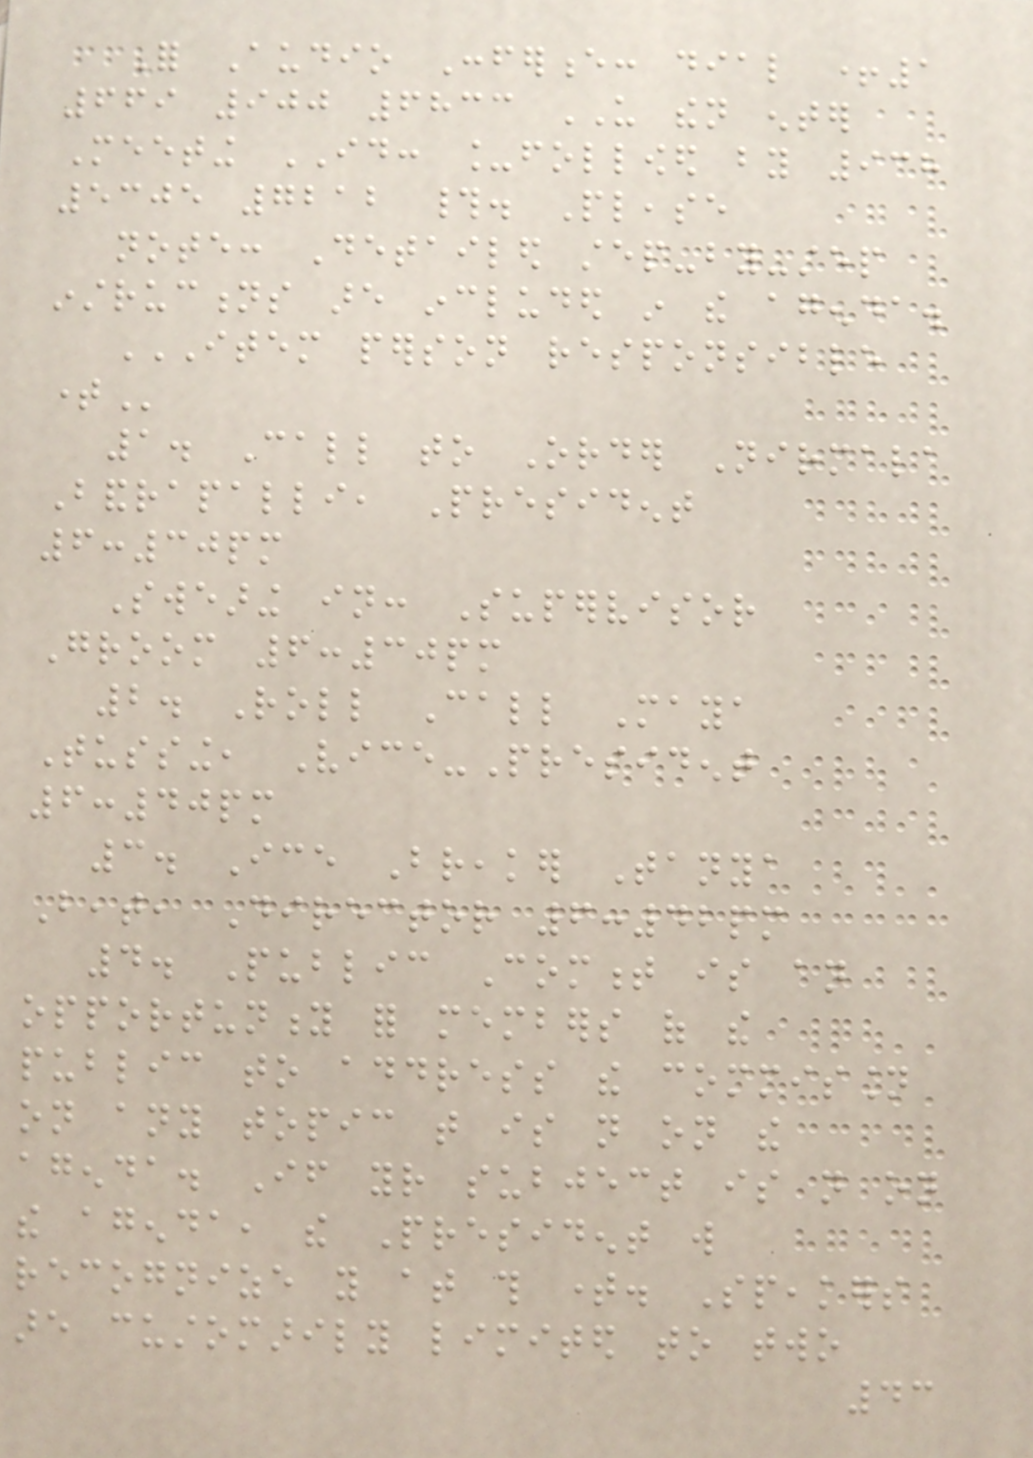For Audio Conference: dial +1
669 900 6833 US then enter
Meeting ID: _followed by 938
5305 7212 #. Please
note: Detailed step-by-step
instructions are included in the agenda.
ITEM PERSON RESPONSIBLE
TIME
1. Call to Order Nirmala
Bandrapalli, President
6:30pm
Swearing in: Supervisor
Groom 6:30pm
2. Roll Call Maya
Tussing, Vice-President
6:40pm
3. Ice Breaker Tanya
Beat, Director 6:42pm
4. Public Comment is an
opportunity for members of the
public to address the commission
on any topic that is not on the
agenda. If your subject is not on
the agenda, the President will
recognize you at this time. Speakers
are customarily limited to two
43
